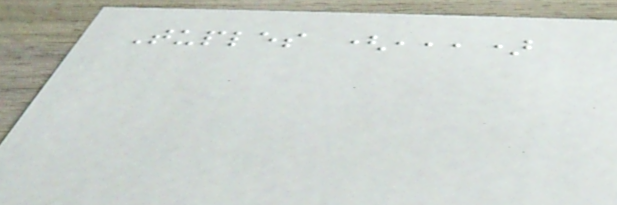Tuples (,,,)
